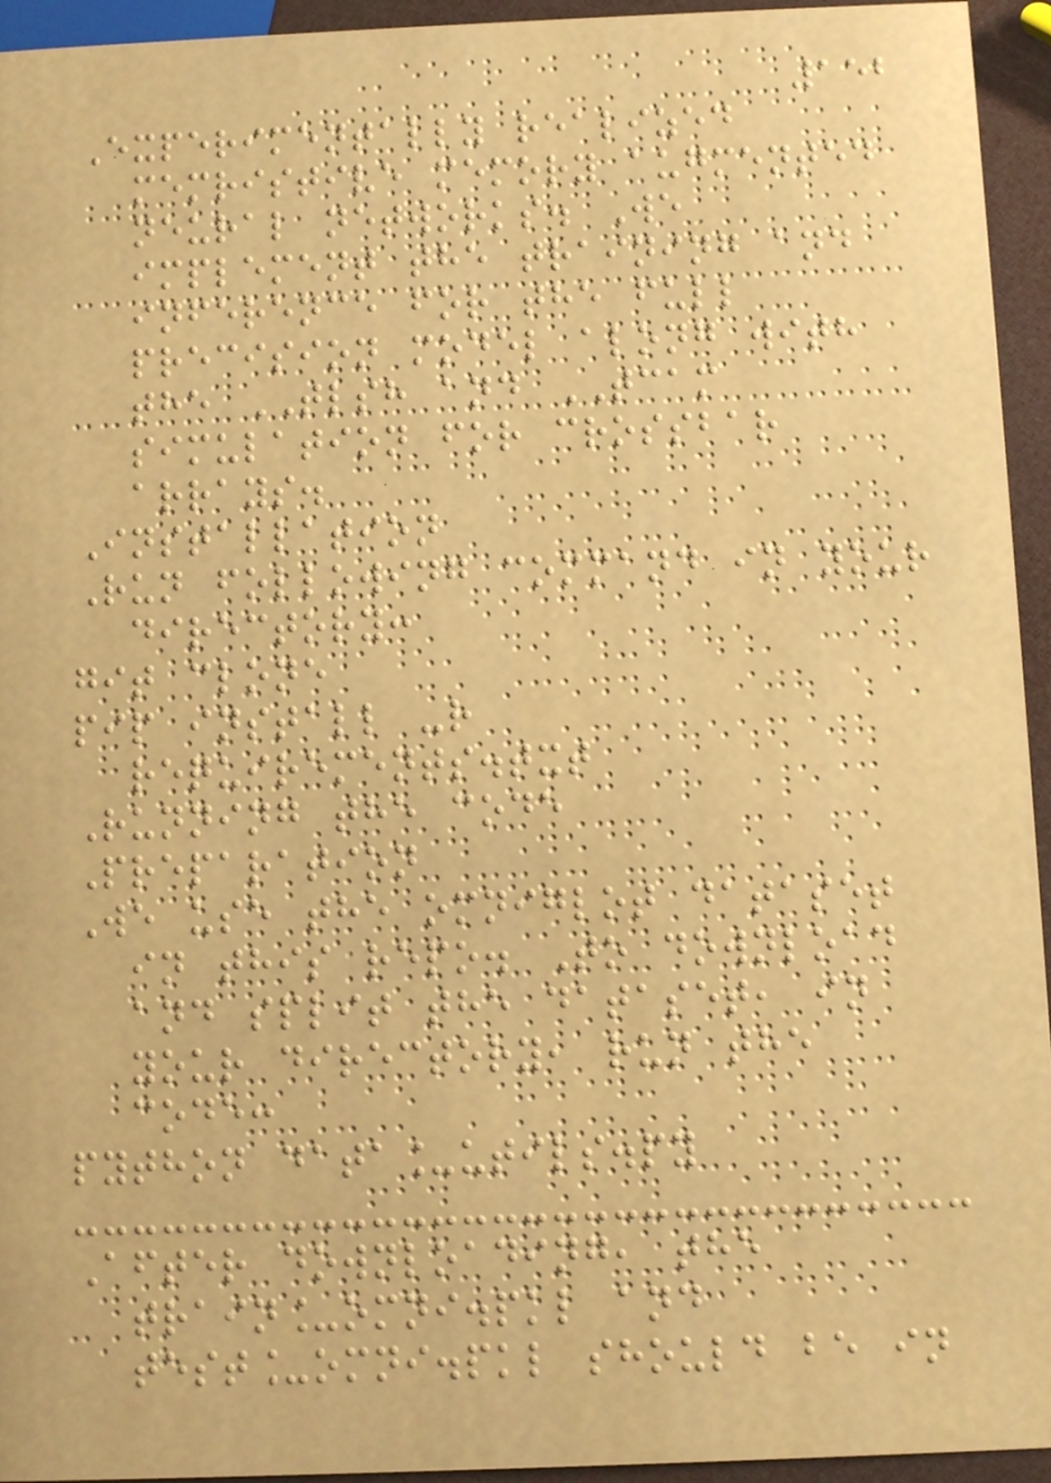152
Experimentally realized
memristive memory augmented
neural networks. We
implement the training and
inference for the full
precision model along with
the TLSH and TCAM
simulation for crossbar
arrays.
Installation
Run following command in your
directory:
git clone
pip install -r
requirements.txt
Running the code
Preparation
We use the omniglot dataset
in this repo. To download
and split the dataset, in
your directory, run the
code:
python data_utils.py
After downloading, the
train_omni.pkl and
test_omni.pkl should be in
